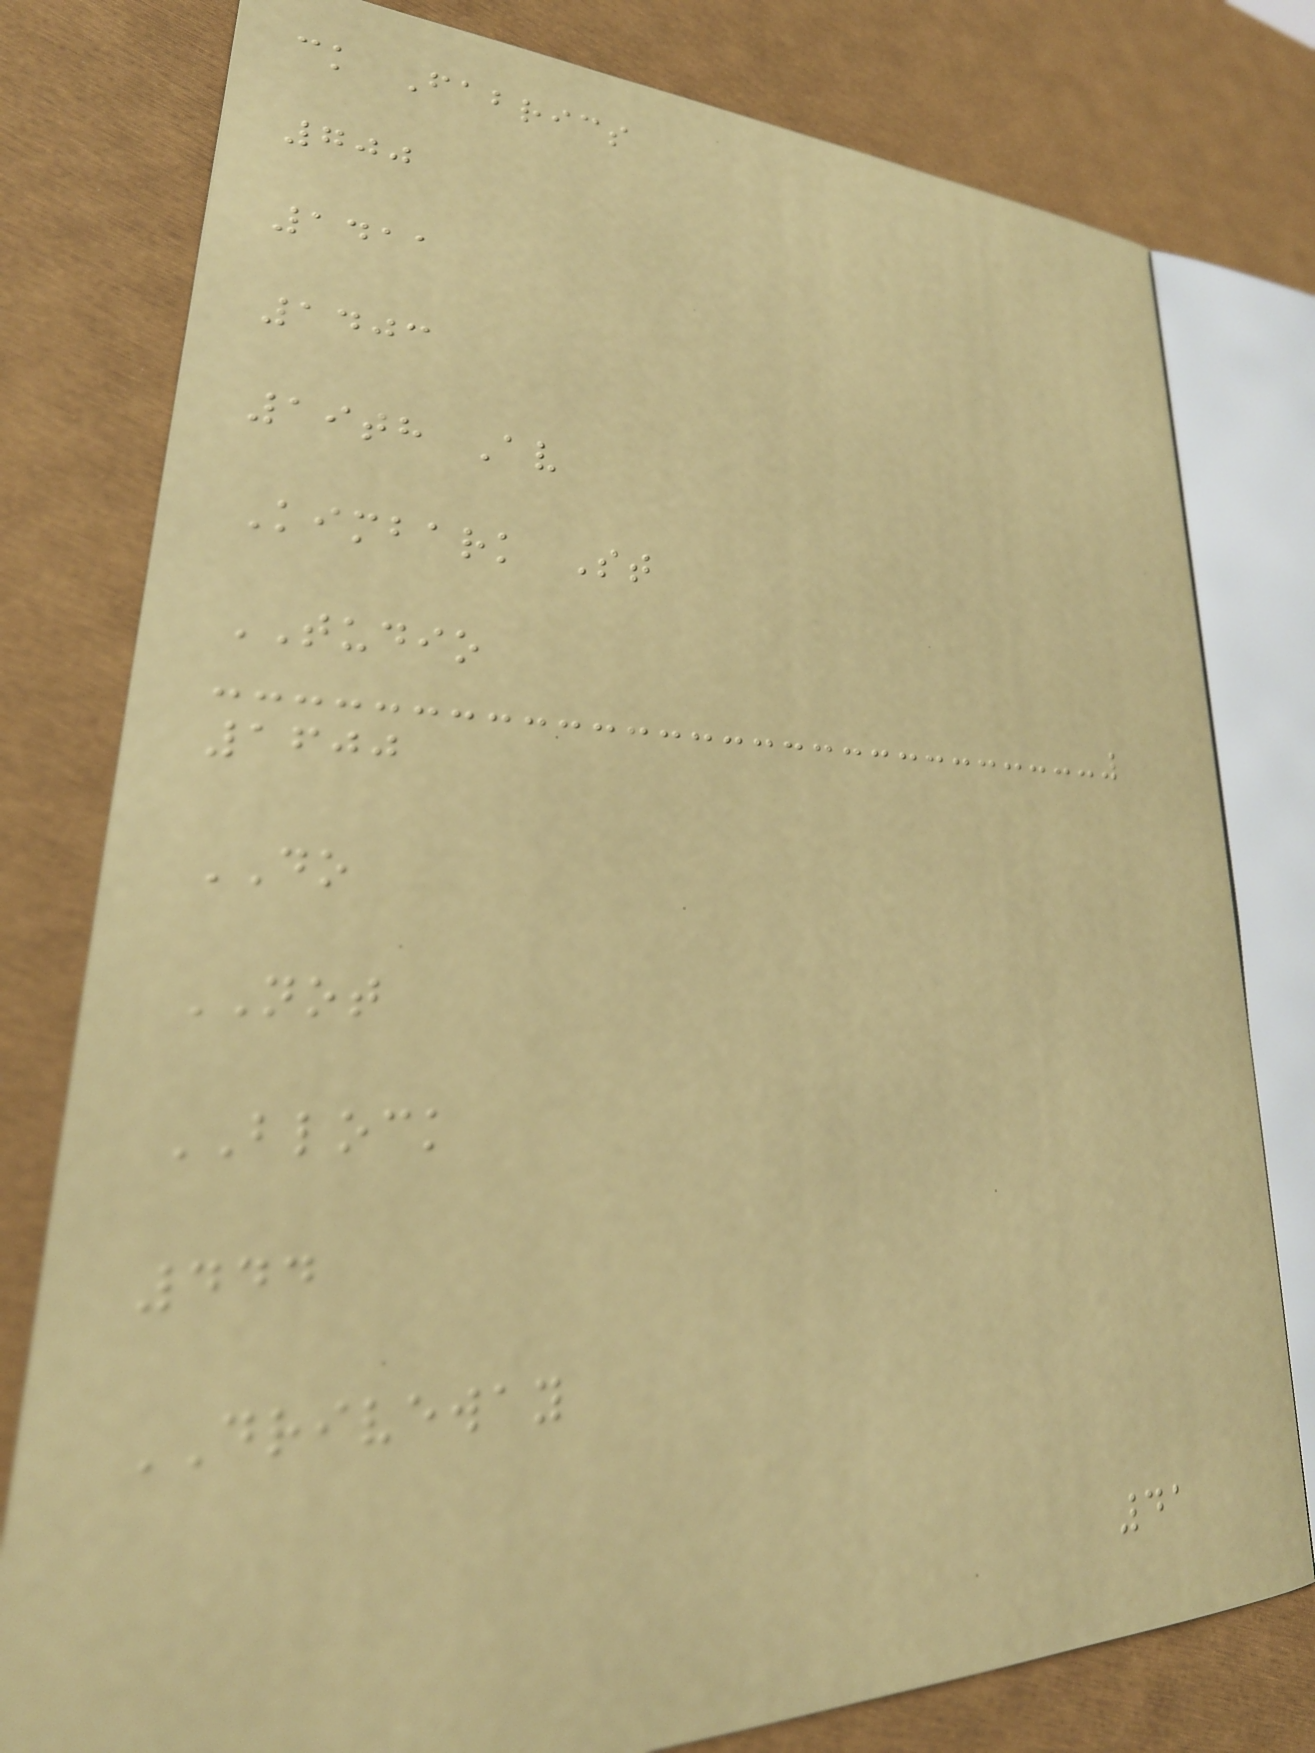ck Fabrics
700
1411
1403
19th Av
Kimbark St
TUDIO
1600
DO
NOT
BLOCK
444
DRIVEWAY
41
